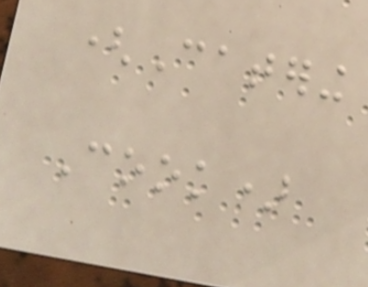(Catering
Cook)
